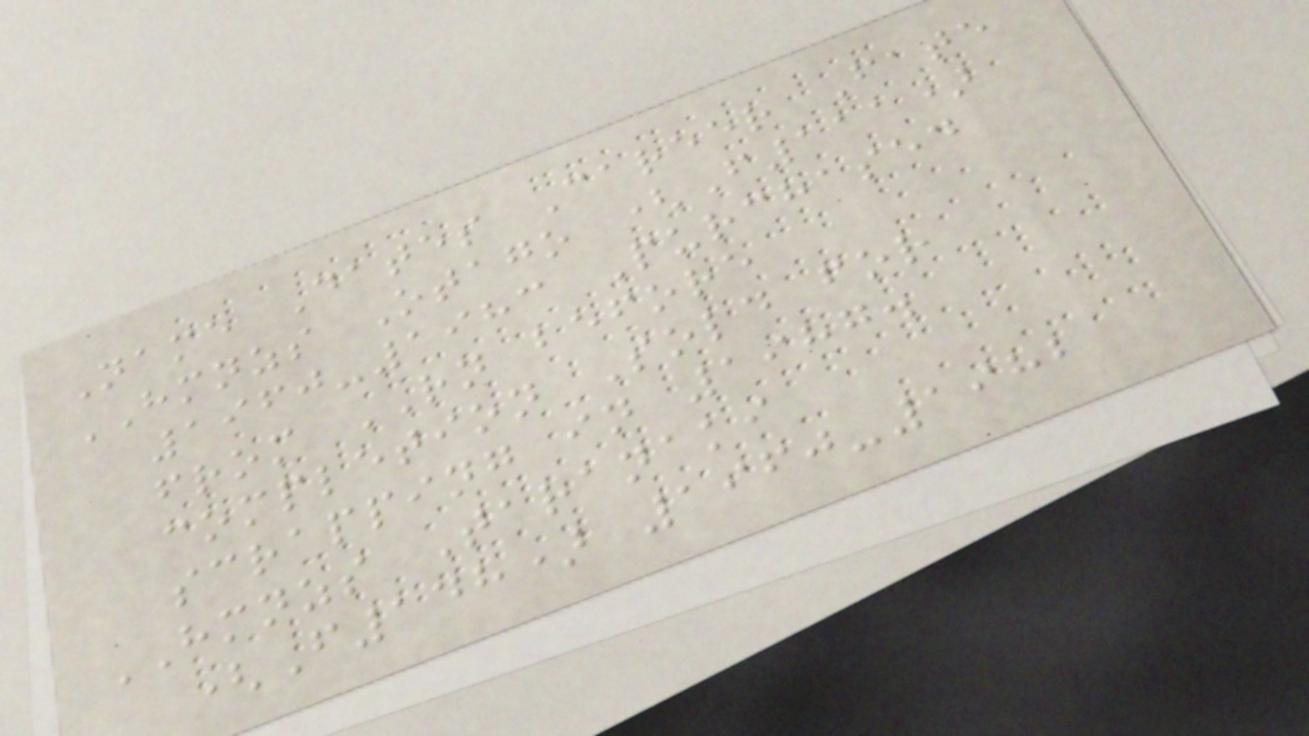Name Dates Career Fate
HMNZS Otago (F111)
1960-1983 Purchased
from RN before
completion Sold for
scrapping in 1987.
HMNZS Taranaki
(F148) 1960-1982
